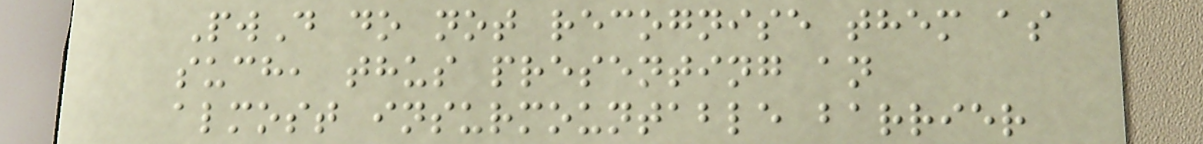PwD do not recognise them as
such, thus presenting an
almost insurmountable barrier
